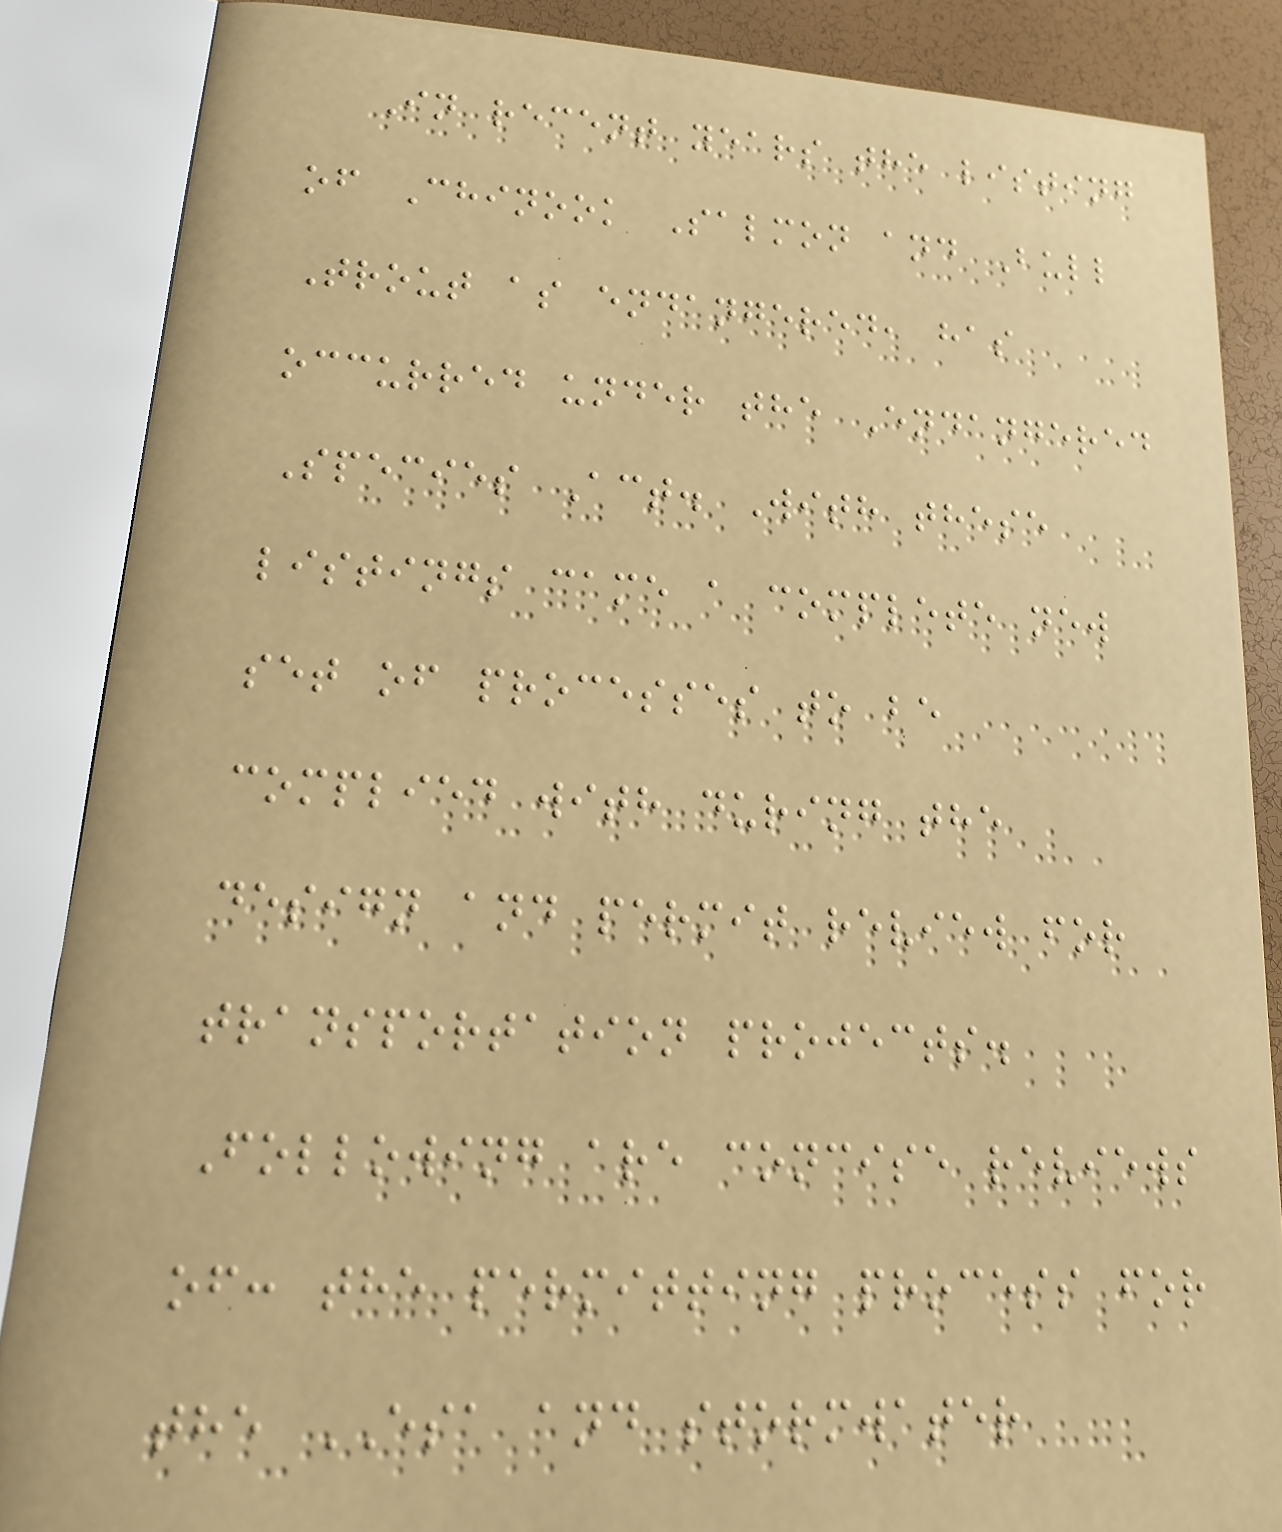In recent years the listing
of Chinook Salmon and Bull
Trout as endangered, has
occurred under the Endangered
Species Act. With these
listings came a complete new
set of processes to be
complied with during the
design and permit review for
transportation projects.
Following are concise reviews
of: the permitting process for
the ESA and stormwater
